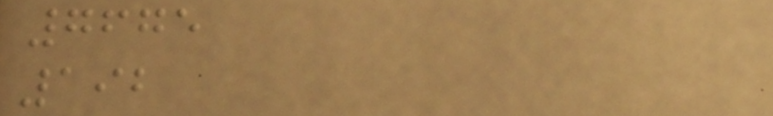7675
192
